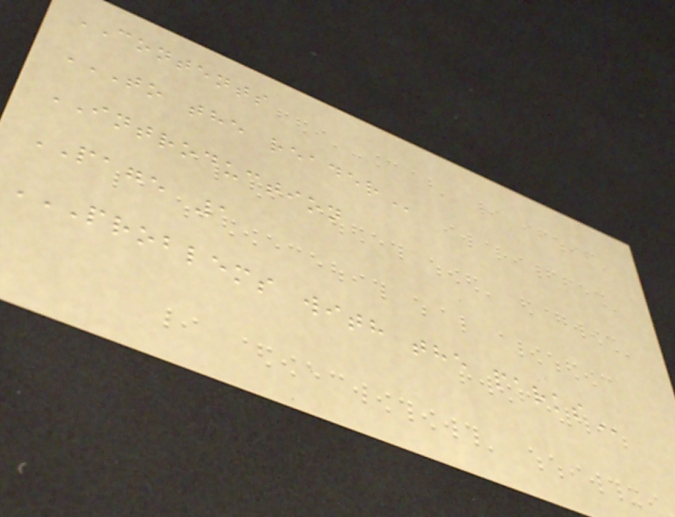CONTENTS
TO THE READER
INTRODUCTION
PAGE 1
PROBLEMS WITH THE PARKS
